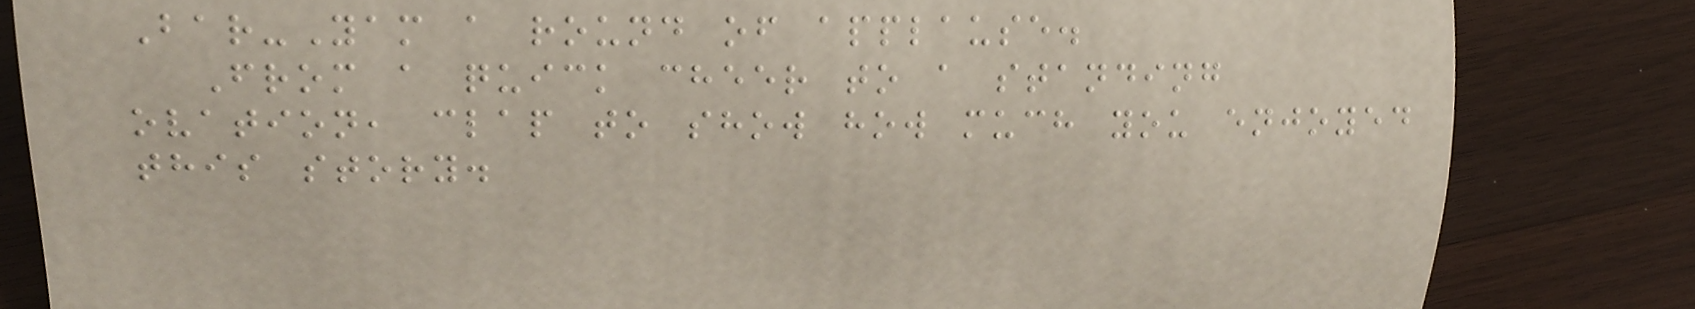Bar-Yam a round of applause.
From a quick cheer to a standing
ovation, clap to show how much you enjoyed
this story.
